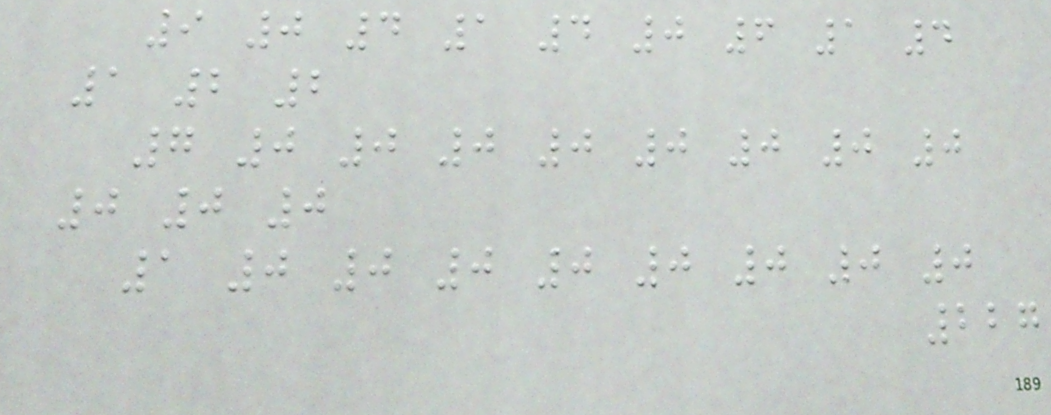9 0 4 1 4 0 6 1 4
1 2 2
7 0 0 0 0 0 0 0 0
0 0 0
1 0 0 0 0 0 0 0 0
227
